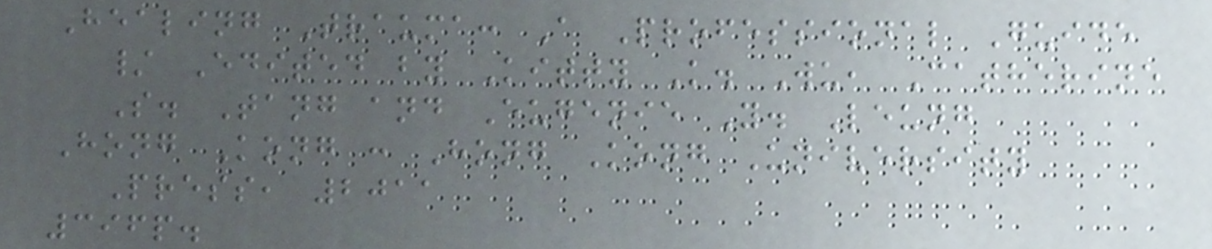Healing Trauma: A Professional Guide
/ Edited by Kitty K. Wu, Catherine
S. Tang and Eugenie Y. Leung
Hong Kong : Hong Kong University
Press, 2011
396p.
